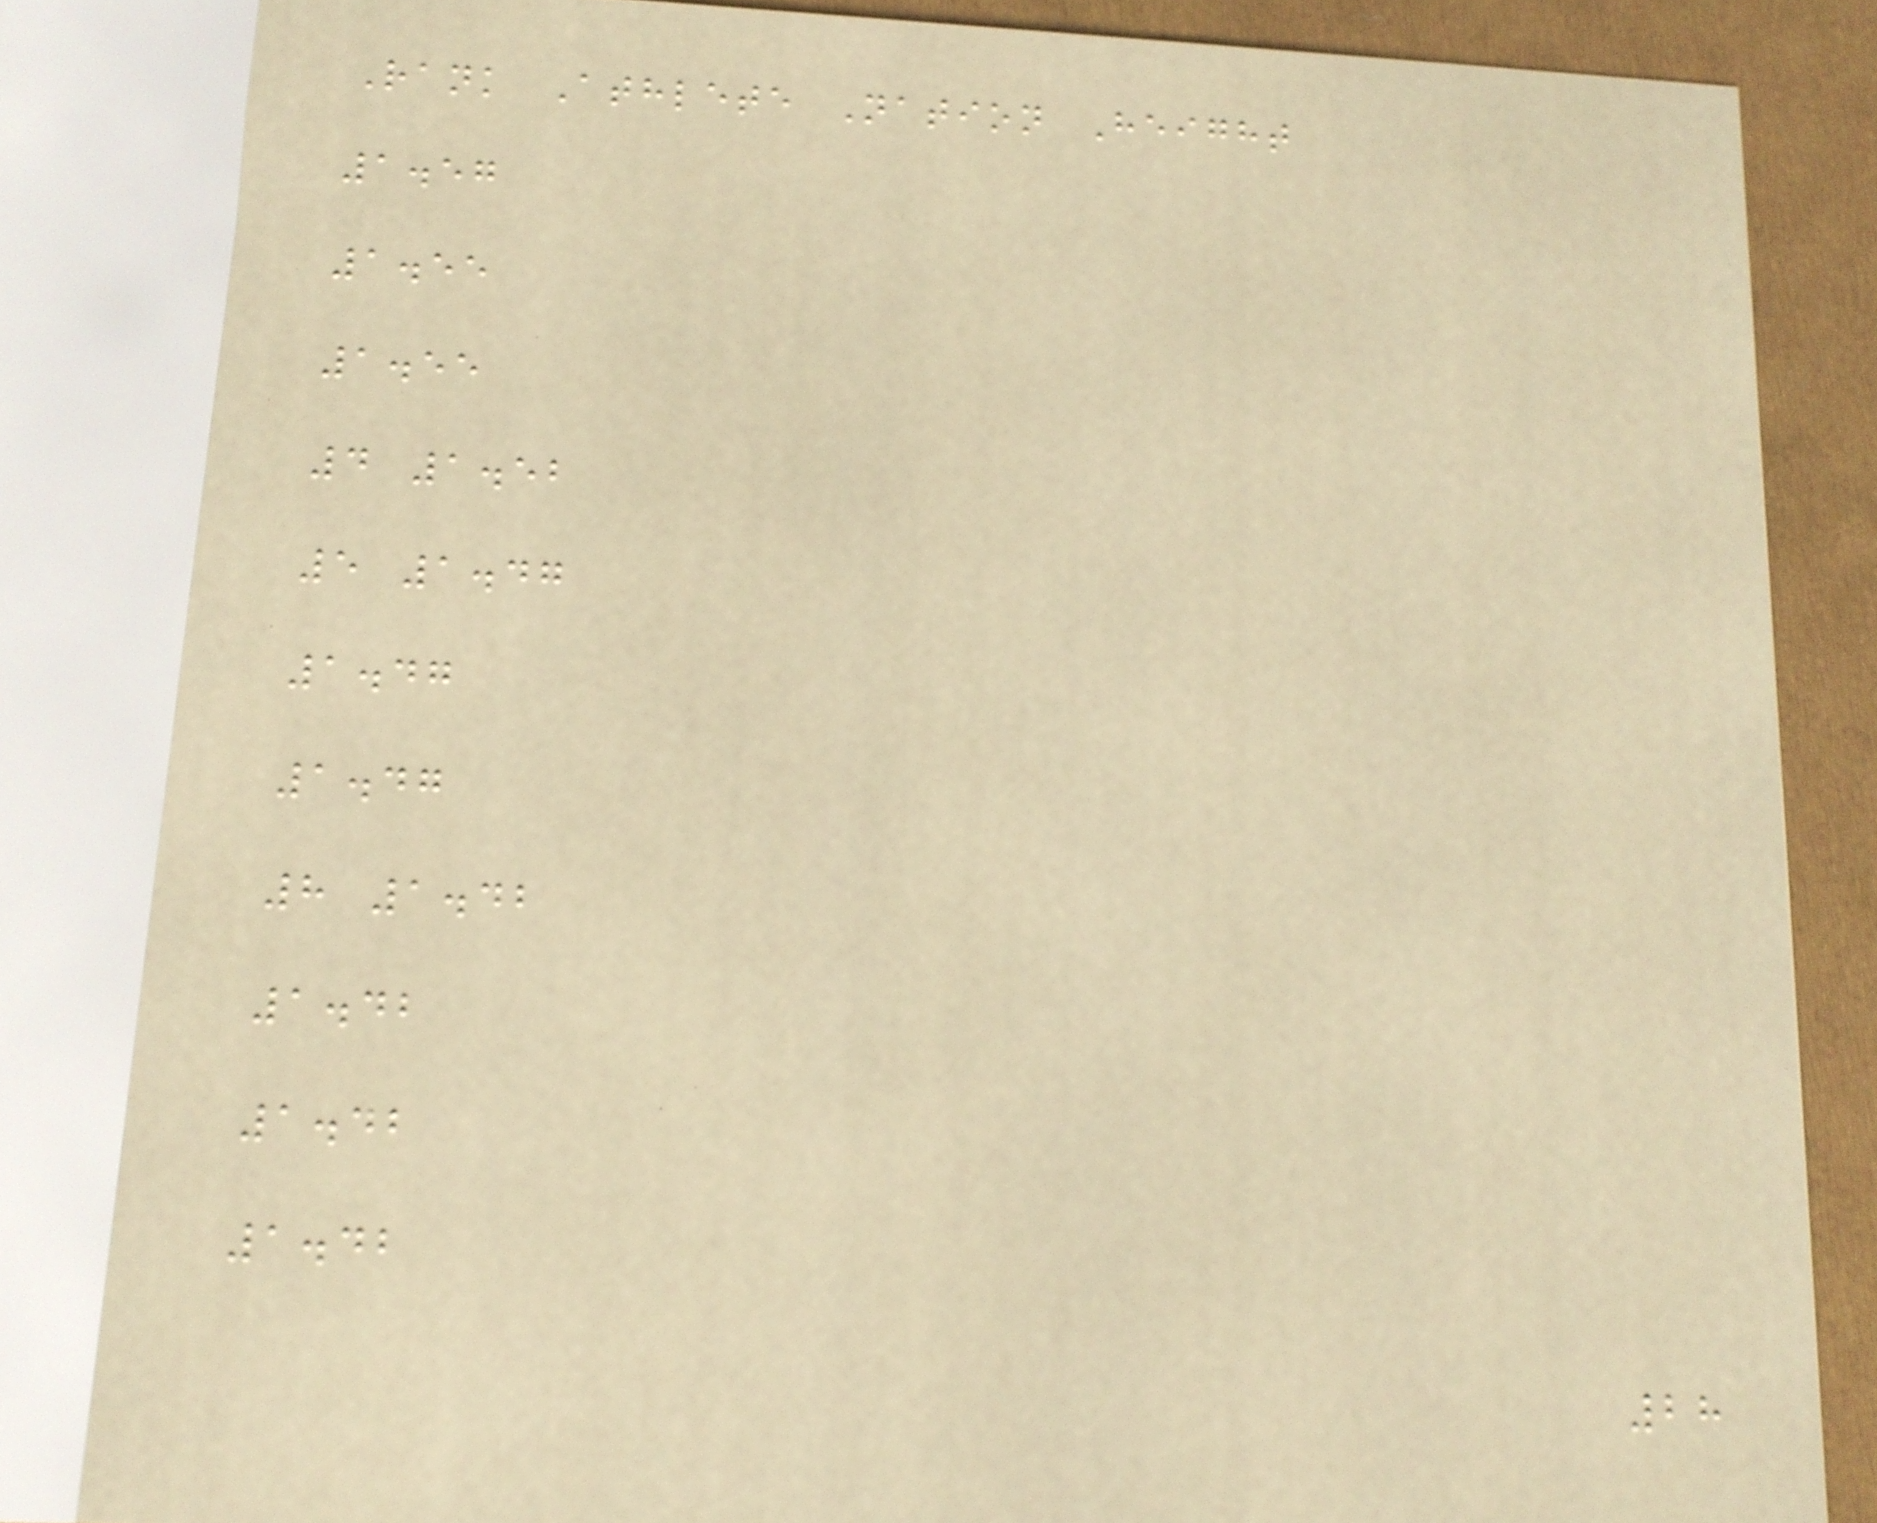Rank Athlete Nation Height
1.57
1.55
1.55
4 1.52
5 1.47
1.47
1.47
8 1.42
1.42
1.42
1.42
28
